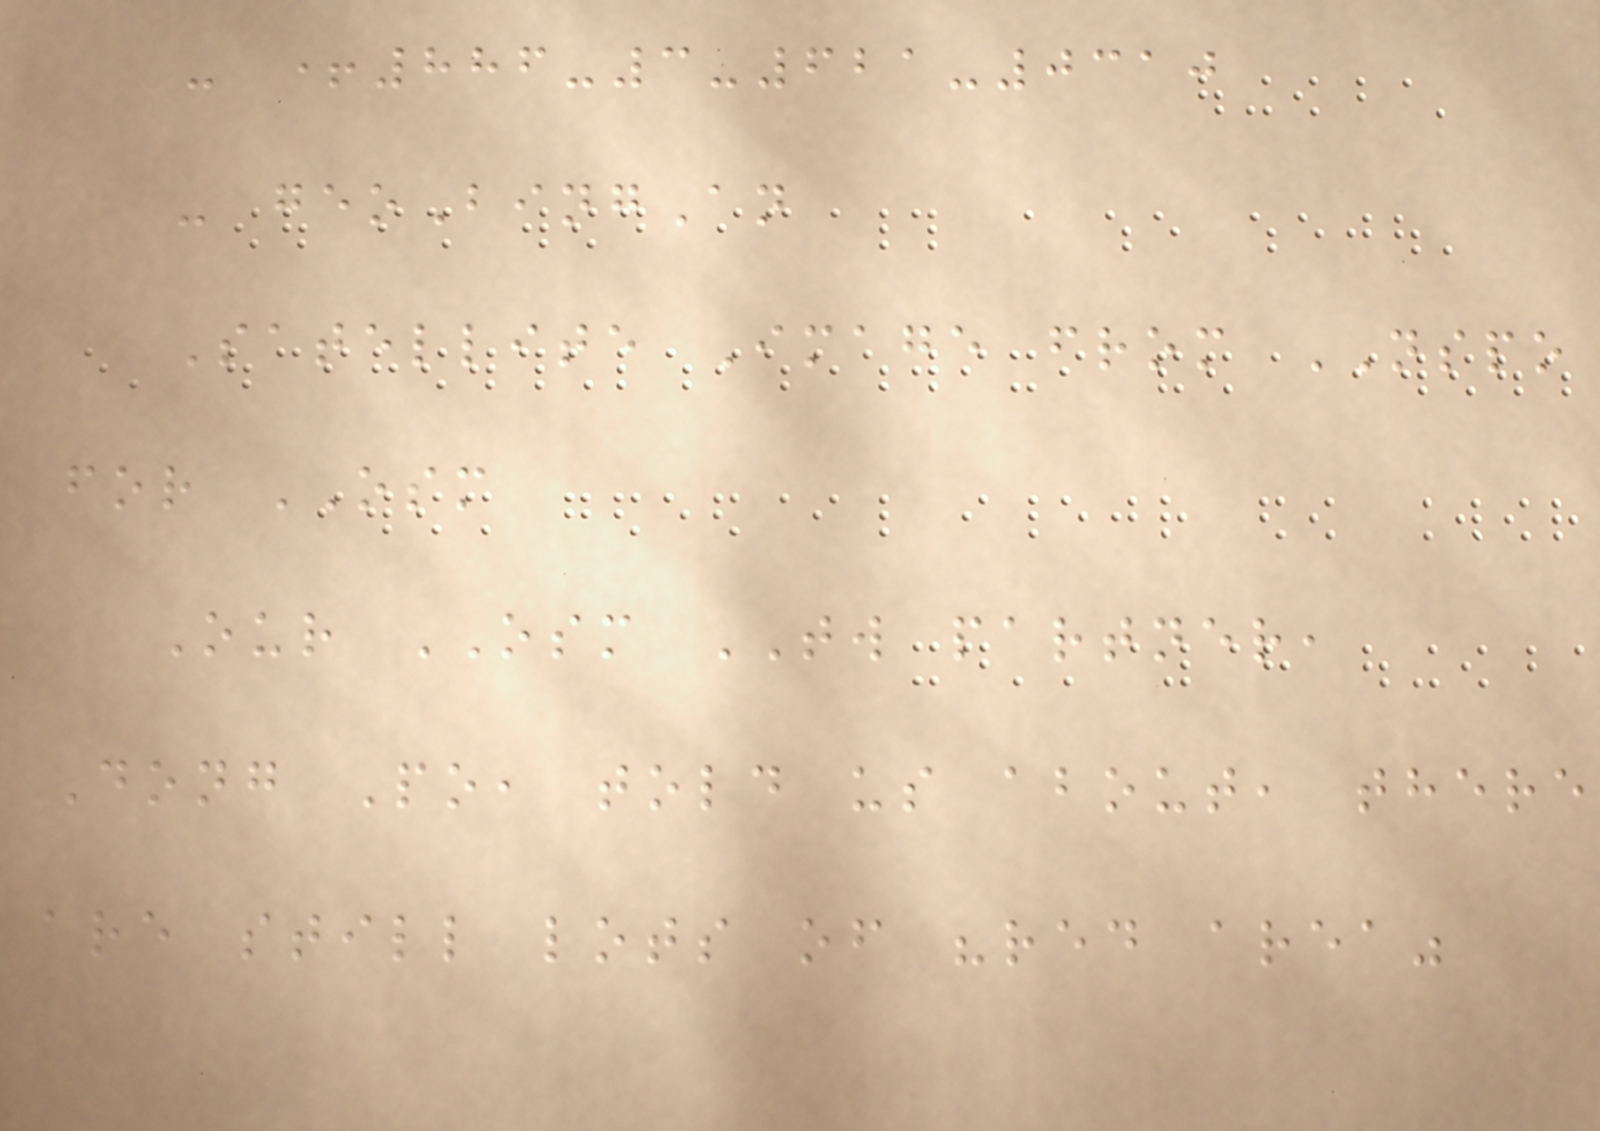- +886-3-621-0310
- geoBingAn
Satellite Image from NSPO
for OSM
Our OSM TW partner,
Dong Po, told us about, there
are still lots of "red area"
